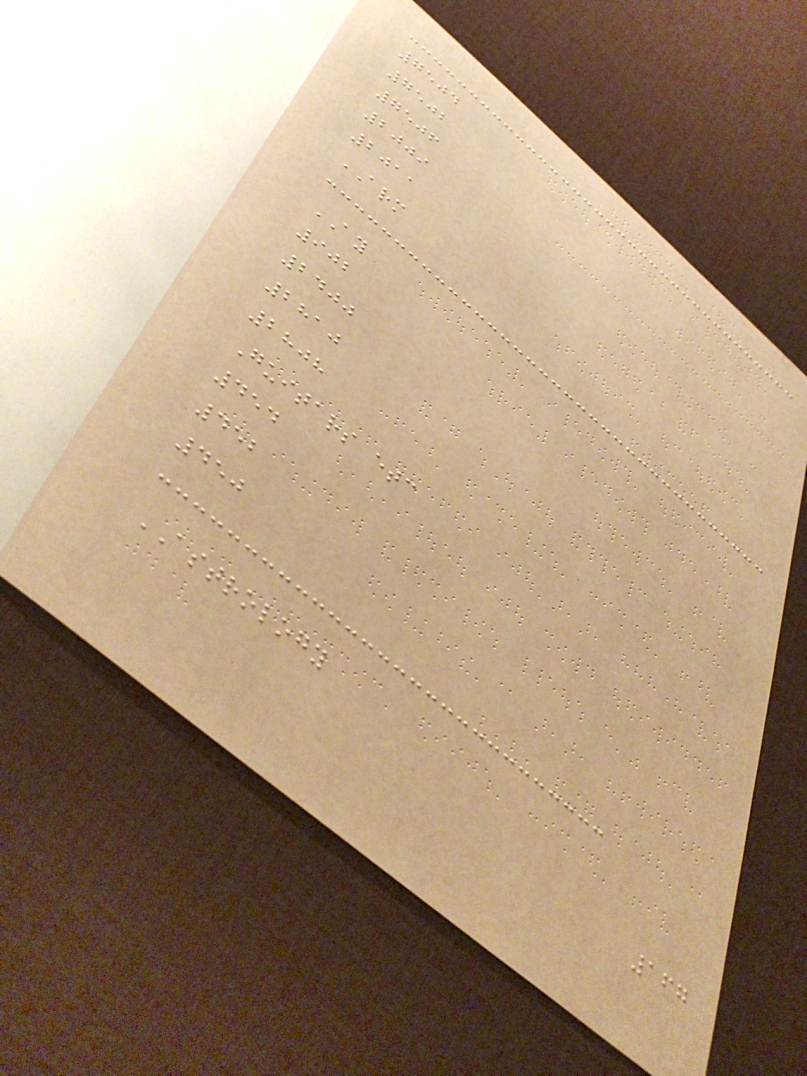7504
7502
7506
2009
2011
ARM
AY
902
2400
2810
2808
Guitars etc
454
452
450
ASTROLOGY
167
